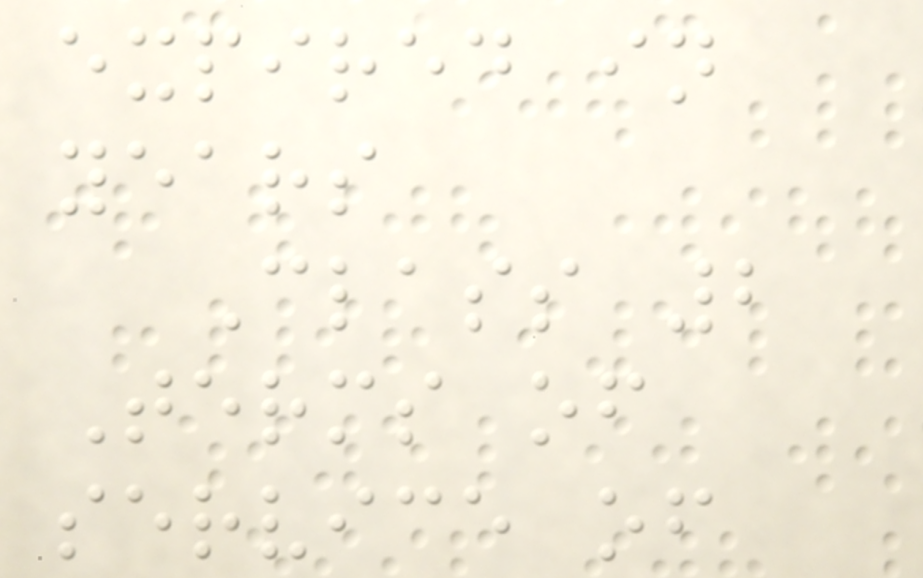expired in
years
Class 2
Terms of
service of
